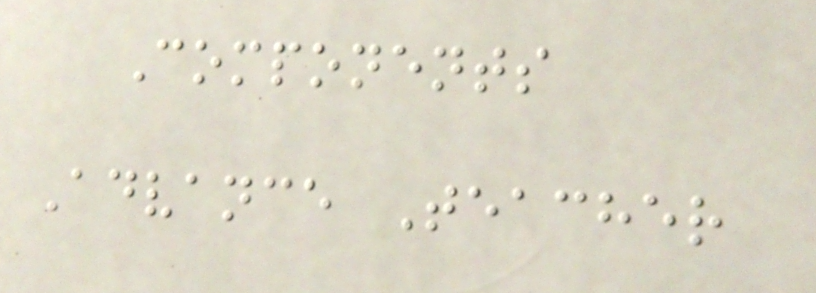Components
Advance Teacher
